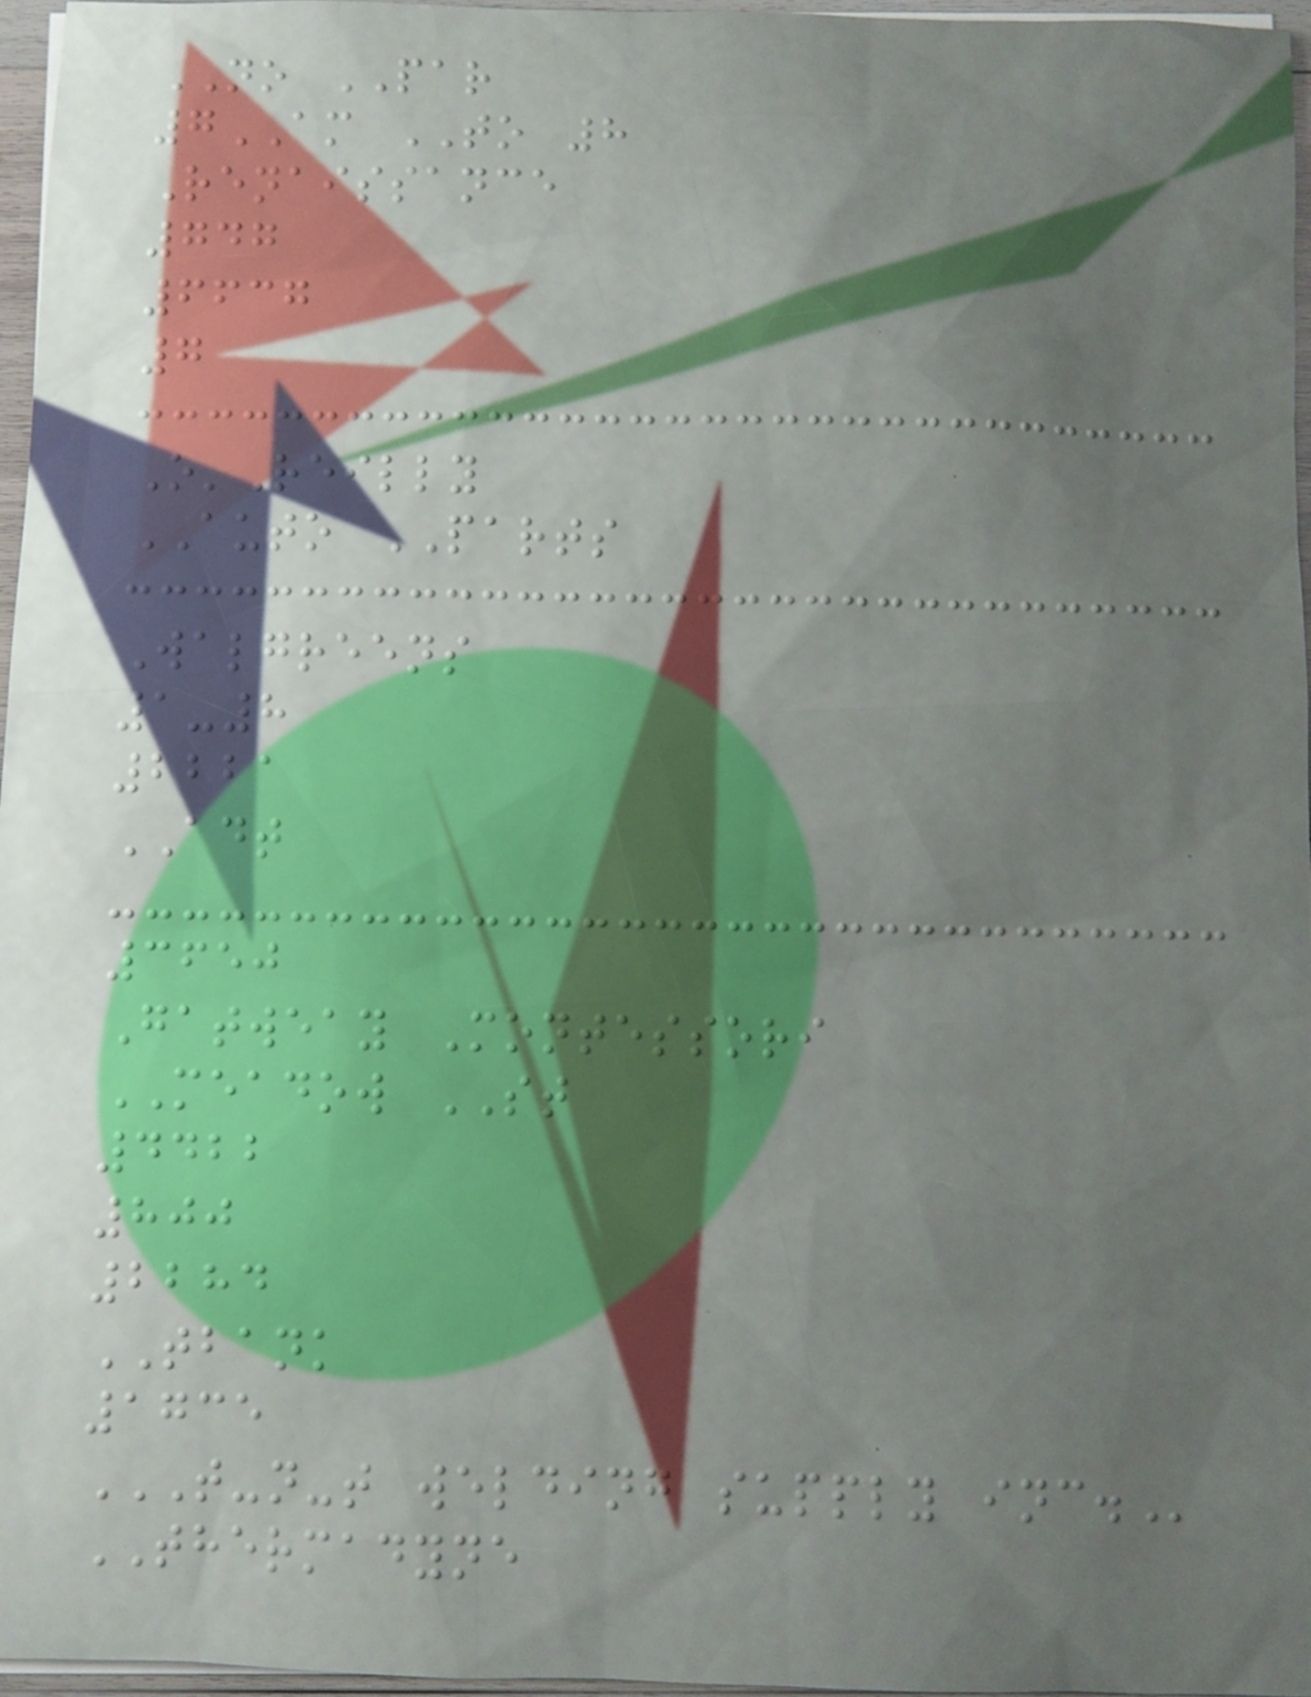NO PAR
7AM TO 8
Renaissance
747
6637
7
O'Reilly
AUTO PARTS
Walgreens
1-8
2221
ADT
3650
Gatweay Montessori
MEADOW ST
4422
800
2284
TBANK
1735
T-N-T WELDING SUPPLY INC.
THERMADYNE
